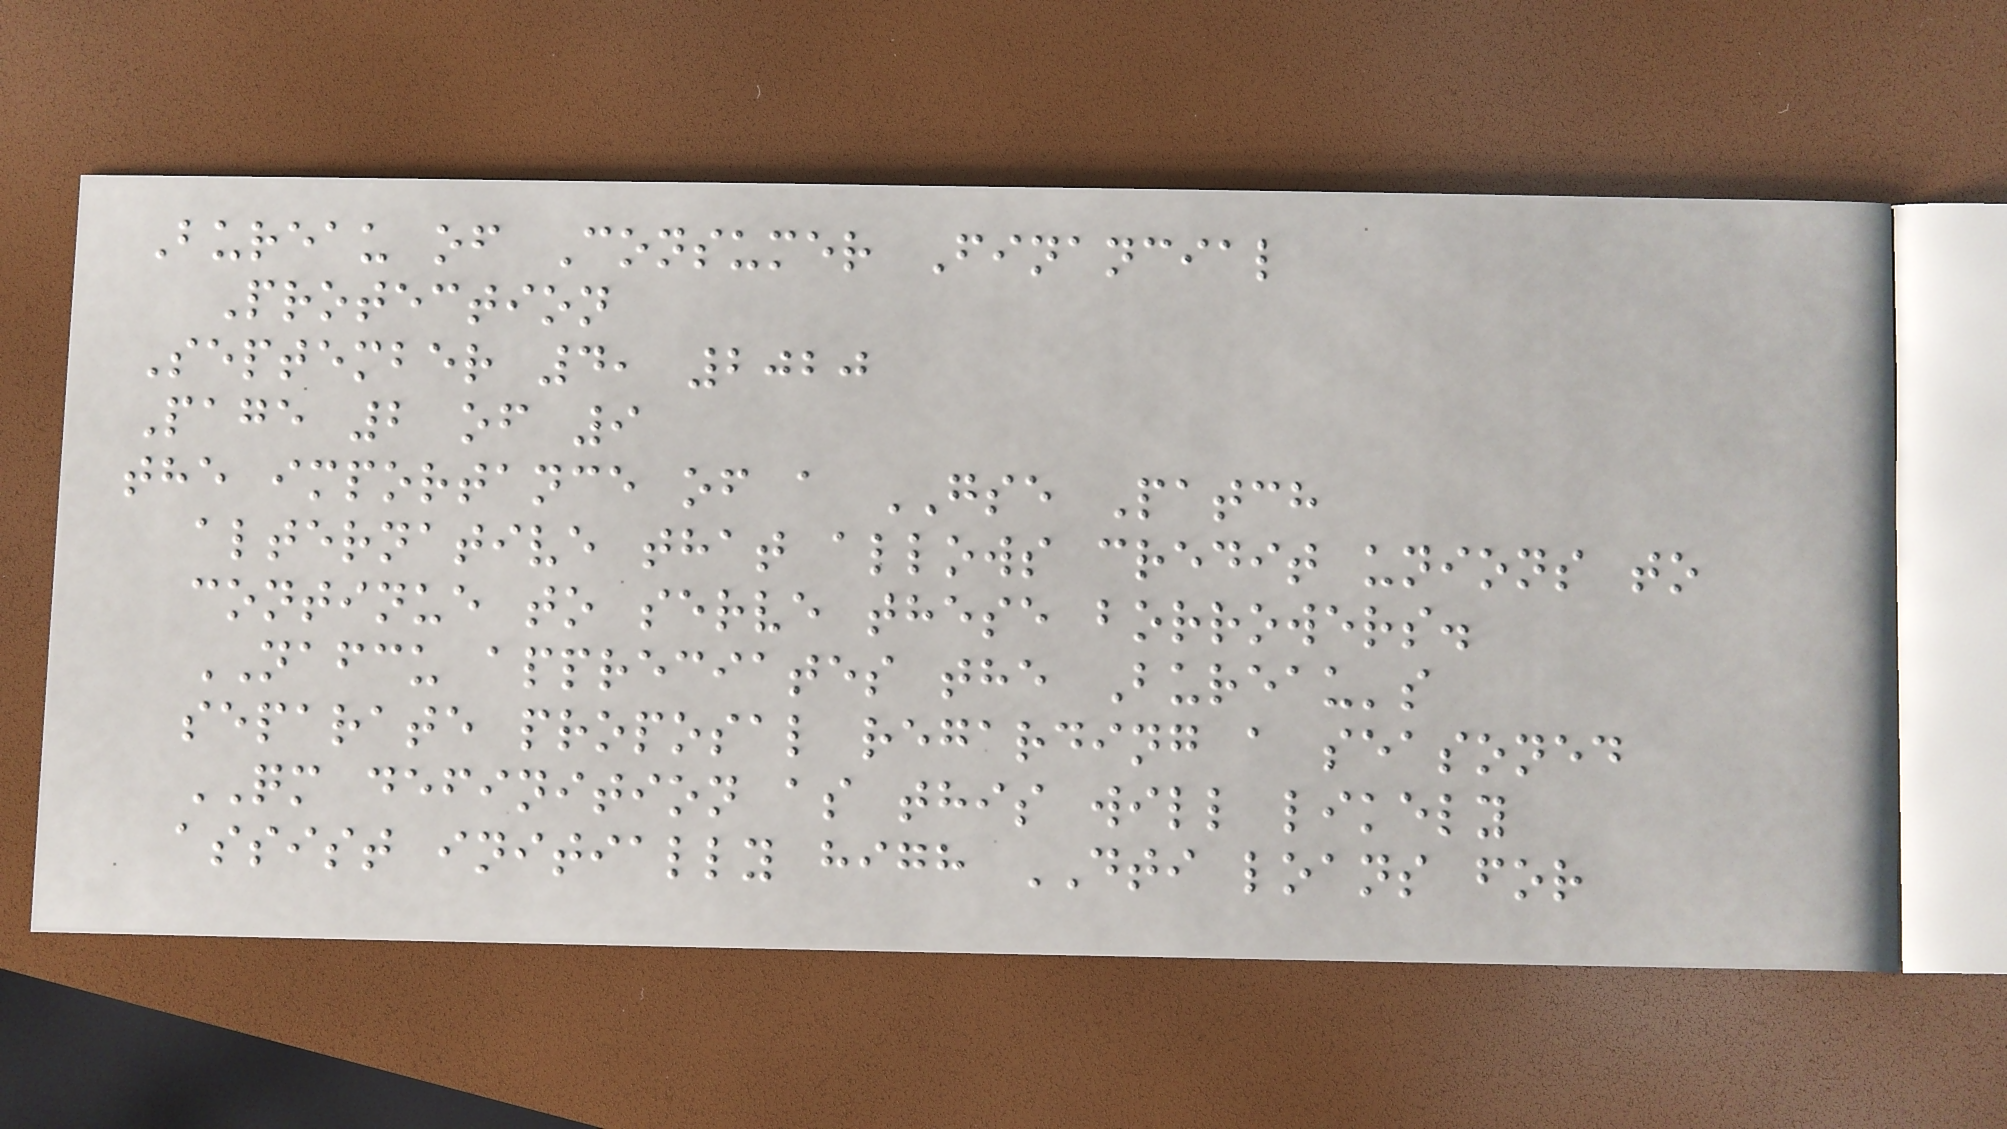Bureau of Consumer Financial
Protection
September 4, 2020
Page 2 of 9
the importance of a GSE Patch
alternative that allows credit unions to
continue to serve these borrowers.
NAFCU appreciates the Bureau's
separate proposal regarding a seasoned
QM definition as this will likely
assist initially high DTI loans for
